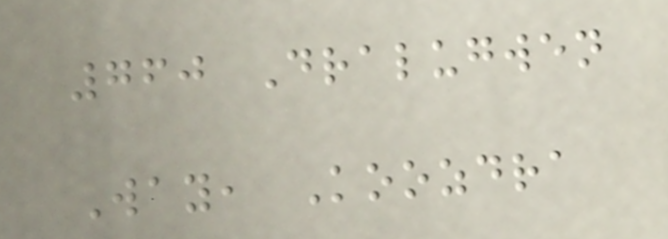760 Dralugwen
Way, Koozdra
